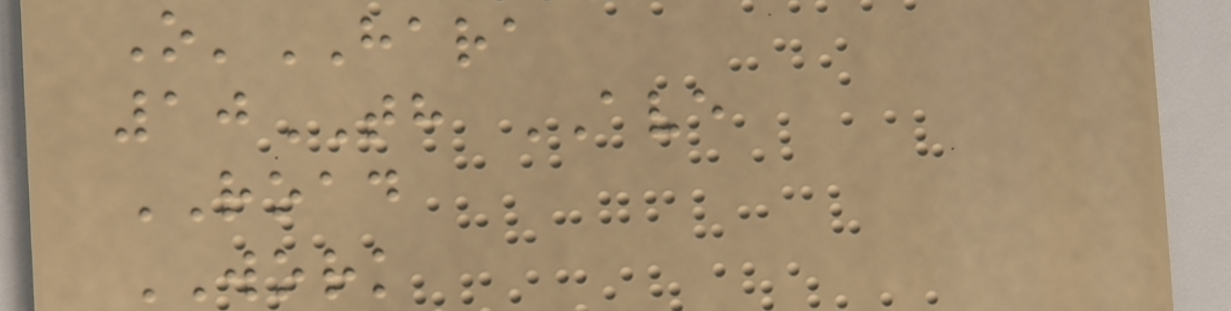O'HARA
10TH AVE
ROAD
WORK
